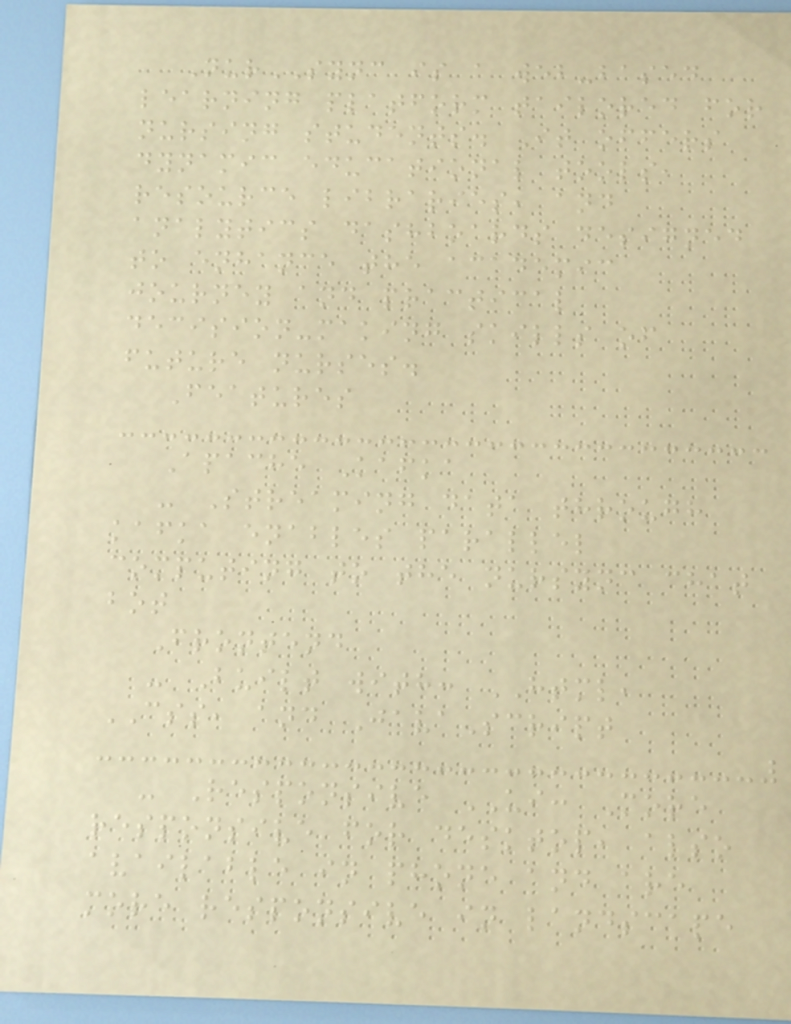NurSYNC is a web-based
learning platform tailored for
nursing students. It offers
dynamic educational tools,
resource libraries, and
analytics dashboards designed
to enhance the academic
journey and practical
decision-making skills of
future nurses.
Features
Apache Kafka
- Streaming data through
kafka enables parallel
computing to the nursync chat
bot
Frontend
- Built with: HTML,
CSS, and JavaScript
- Responsive UI: More
responsive for desktop, also
available in phone and are
more responsive in landscape
